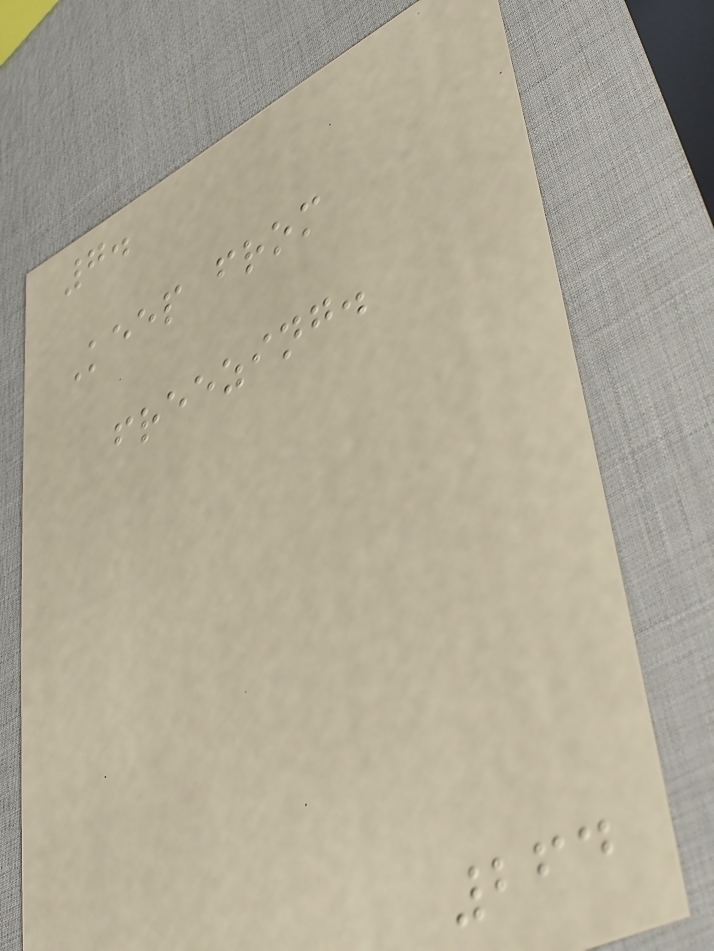7.
Keep from
freezing.
264
